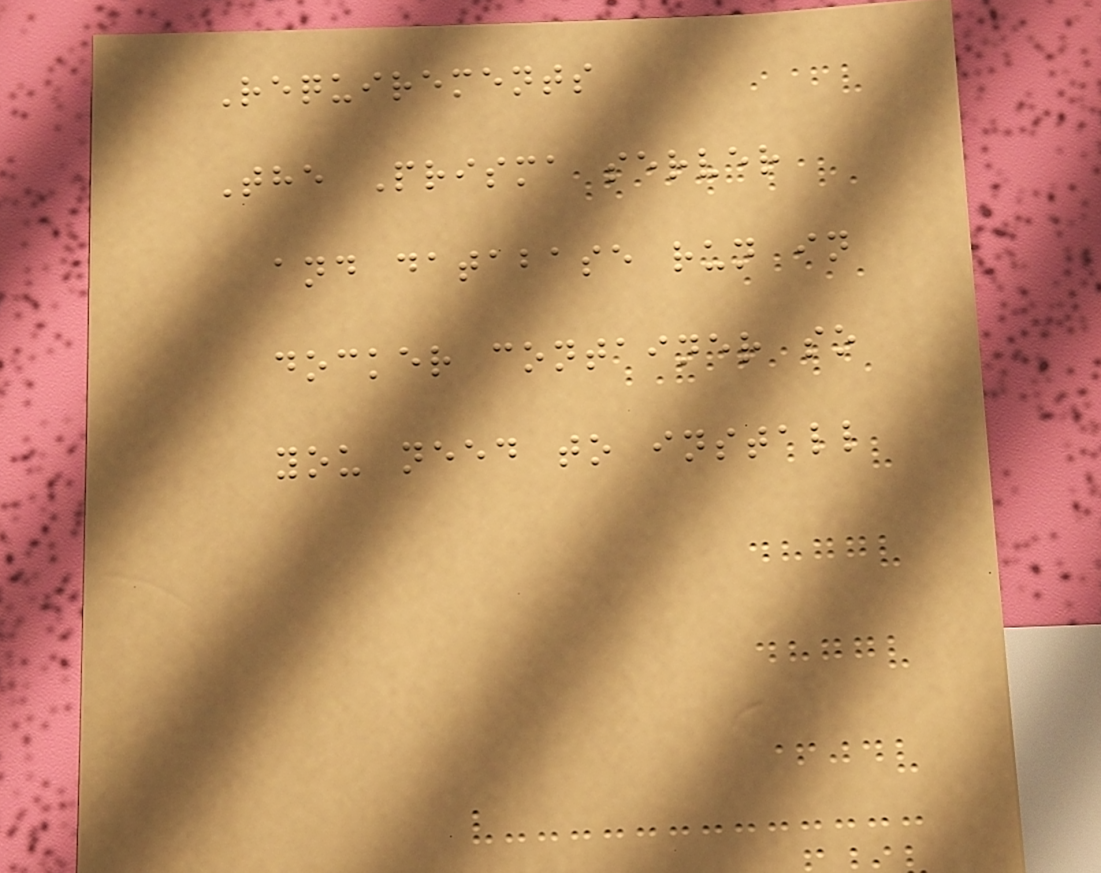Requirements
The Prisma server
and database run in
docker container so
you need to install
